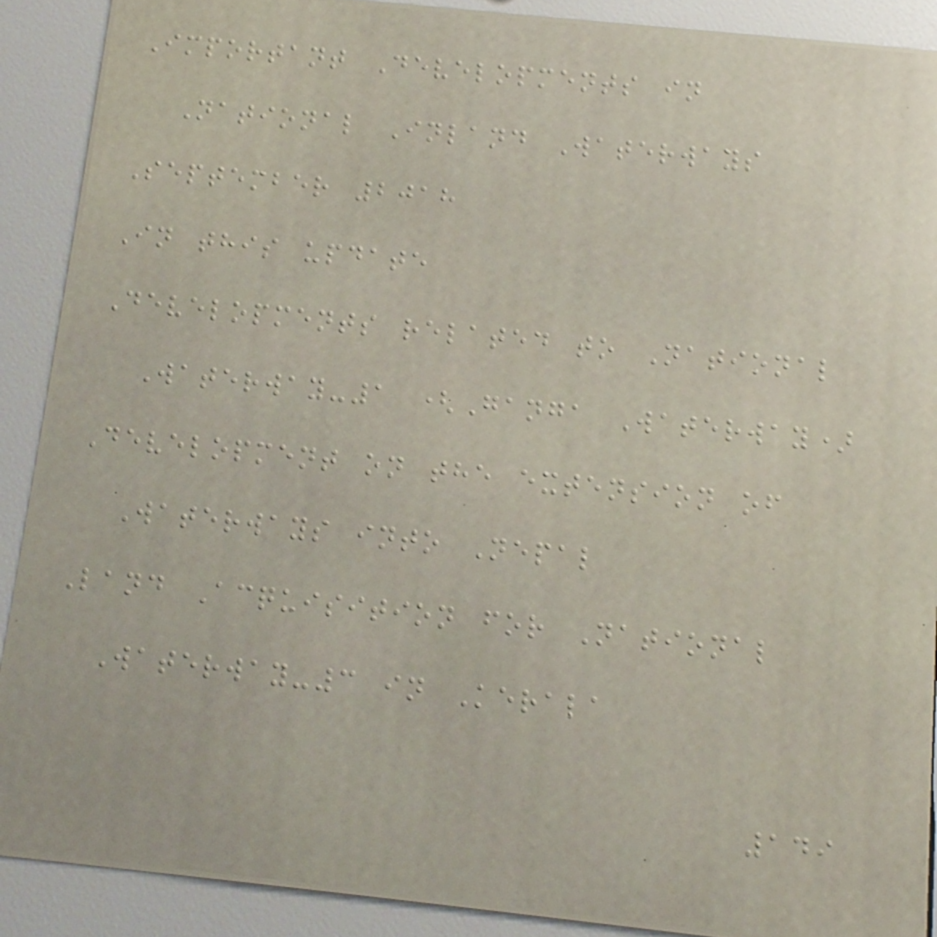Important Developments in
National Inland Waterways
September 2018
In this update
Developments related to National
Waterway-1 (Ganga Waterway)
Development on the extension of
Waterways into Nepal
Land Acquisition for National
Waterway-3 in Kerala
149
